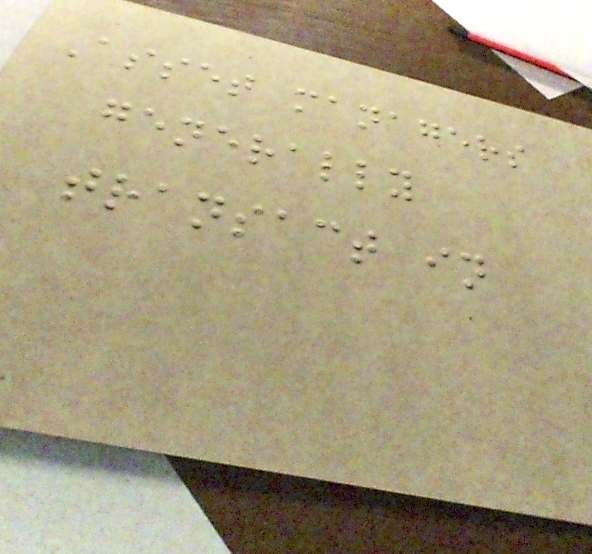Asset managers
generally
transact in
